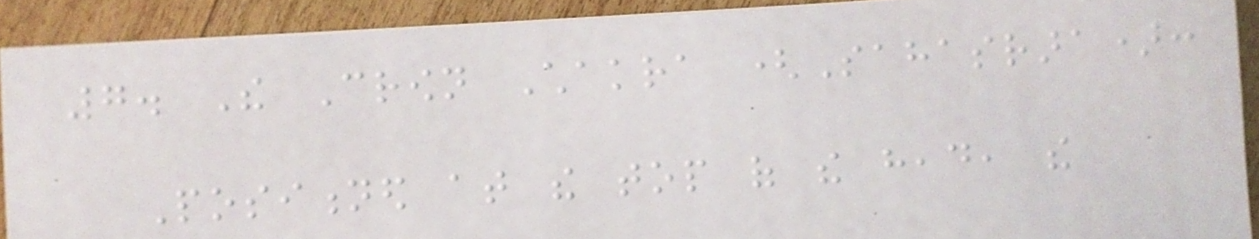7. The Crown Chakra (Sahasrara):
Positioned at the top of the head, the
